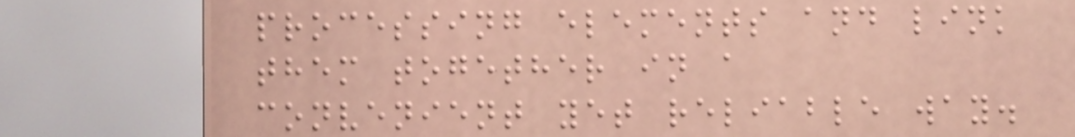processing elements and link
them together in a
convenient yet reliable way.
